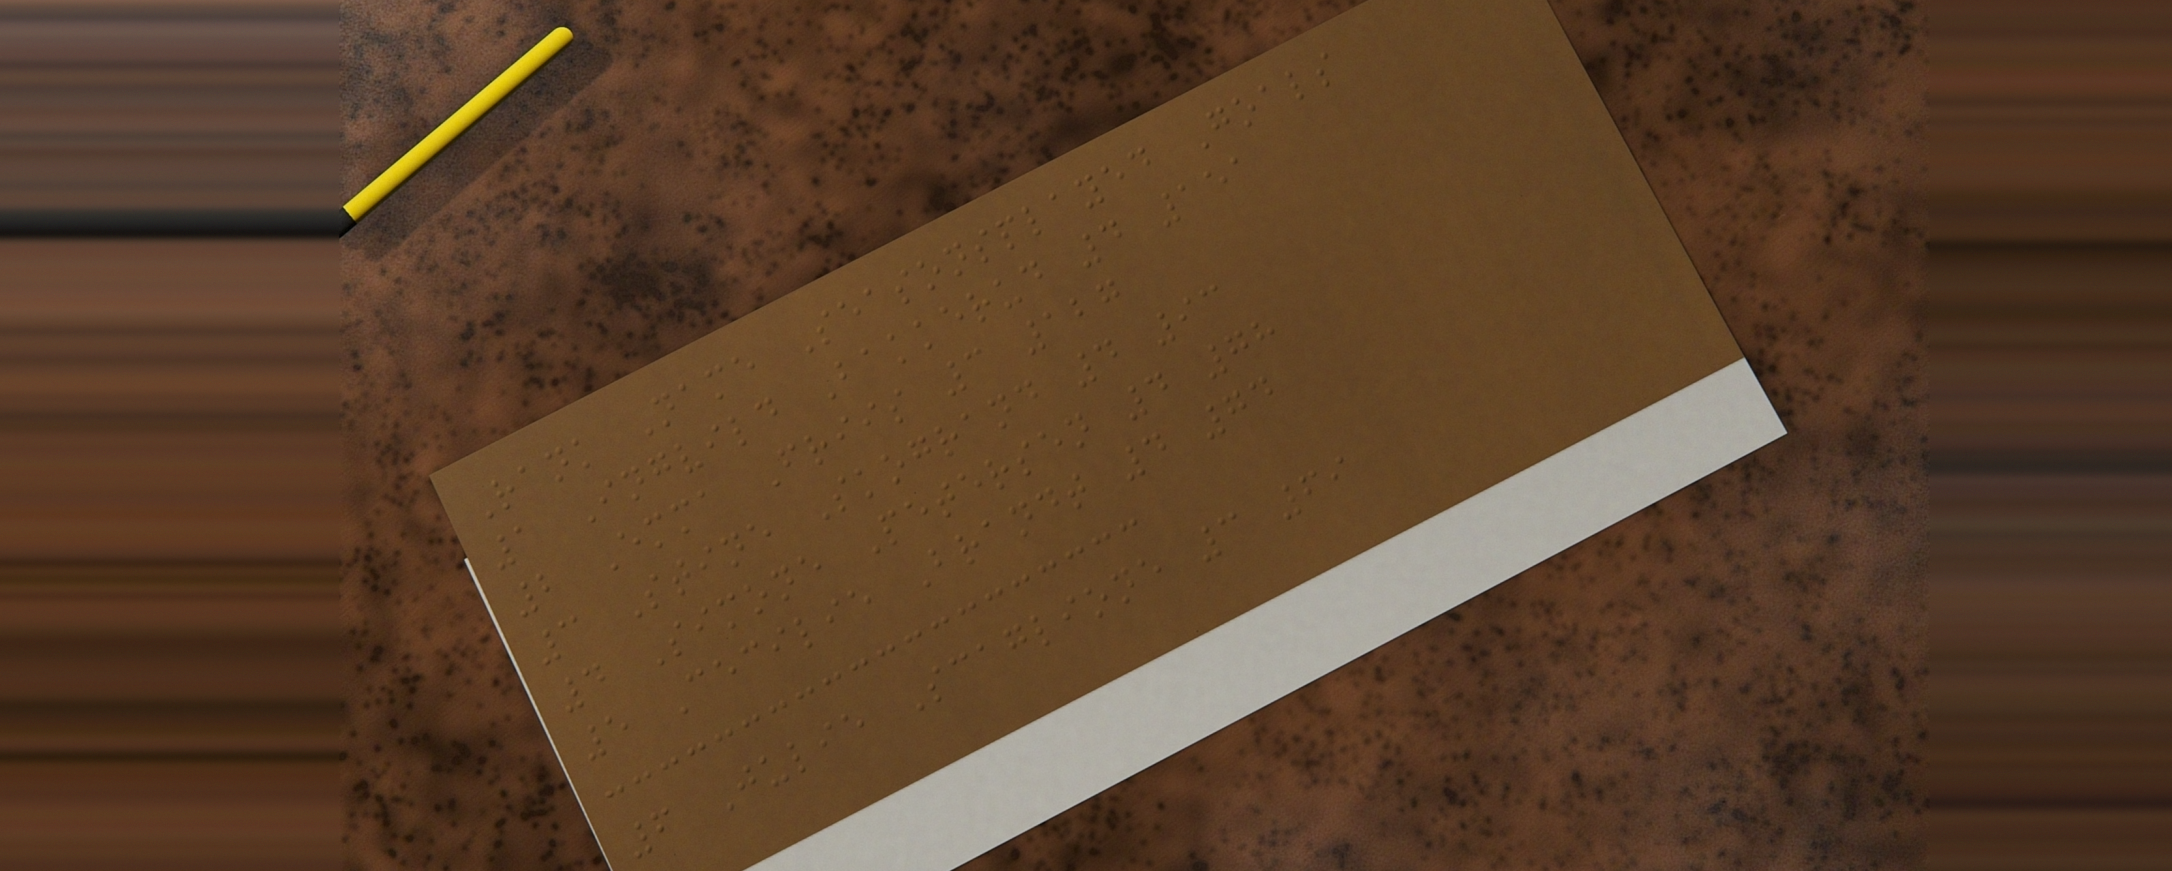Rank Name Seasonsplayed Goals
1 Ingvild Bakkerud 4 151
2 Emma Friis 3 127
3 Stine Skogrand 4 93
4 Simone Petersen 4 78
5 Cecilie Brandt 4 74
6 Julie Scaglione 3 69
